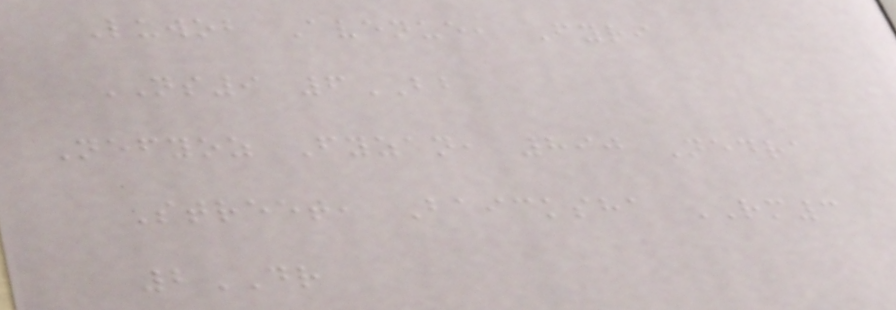Luwob Avenue, Fyri
NS9 6BB
Nefyoz Fyzan, 890 Nedra
Street, Baicksha RM3
2DR
